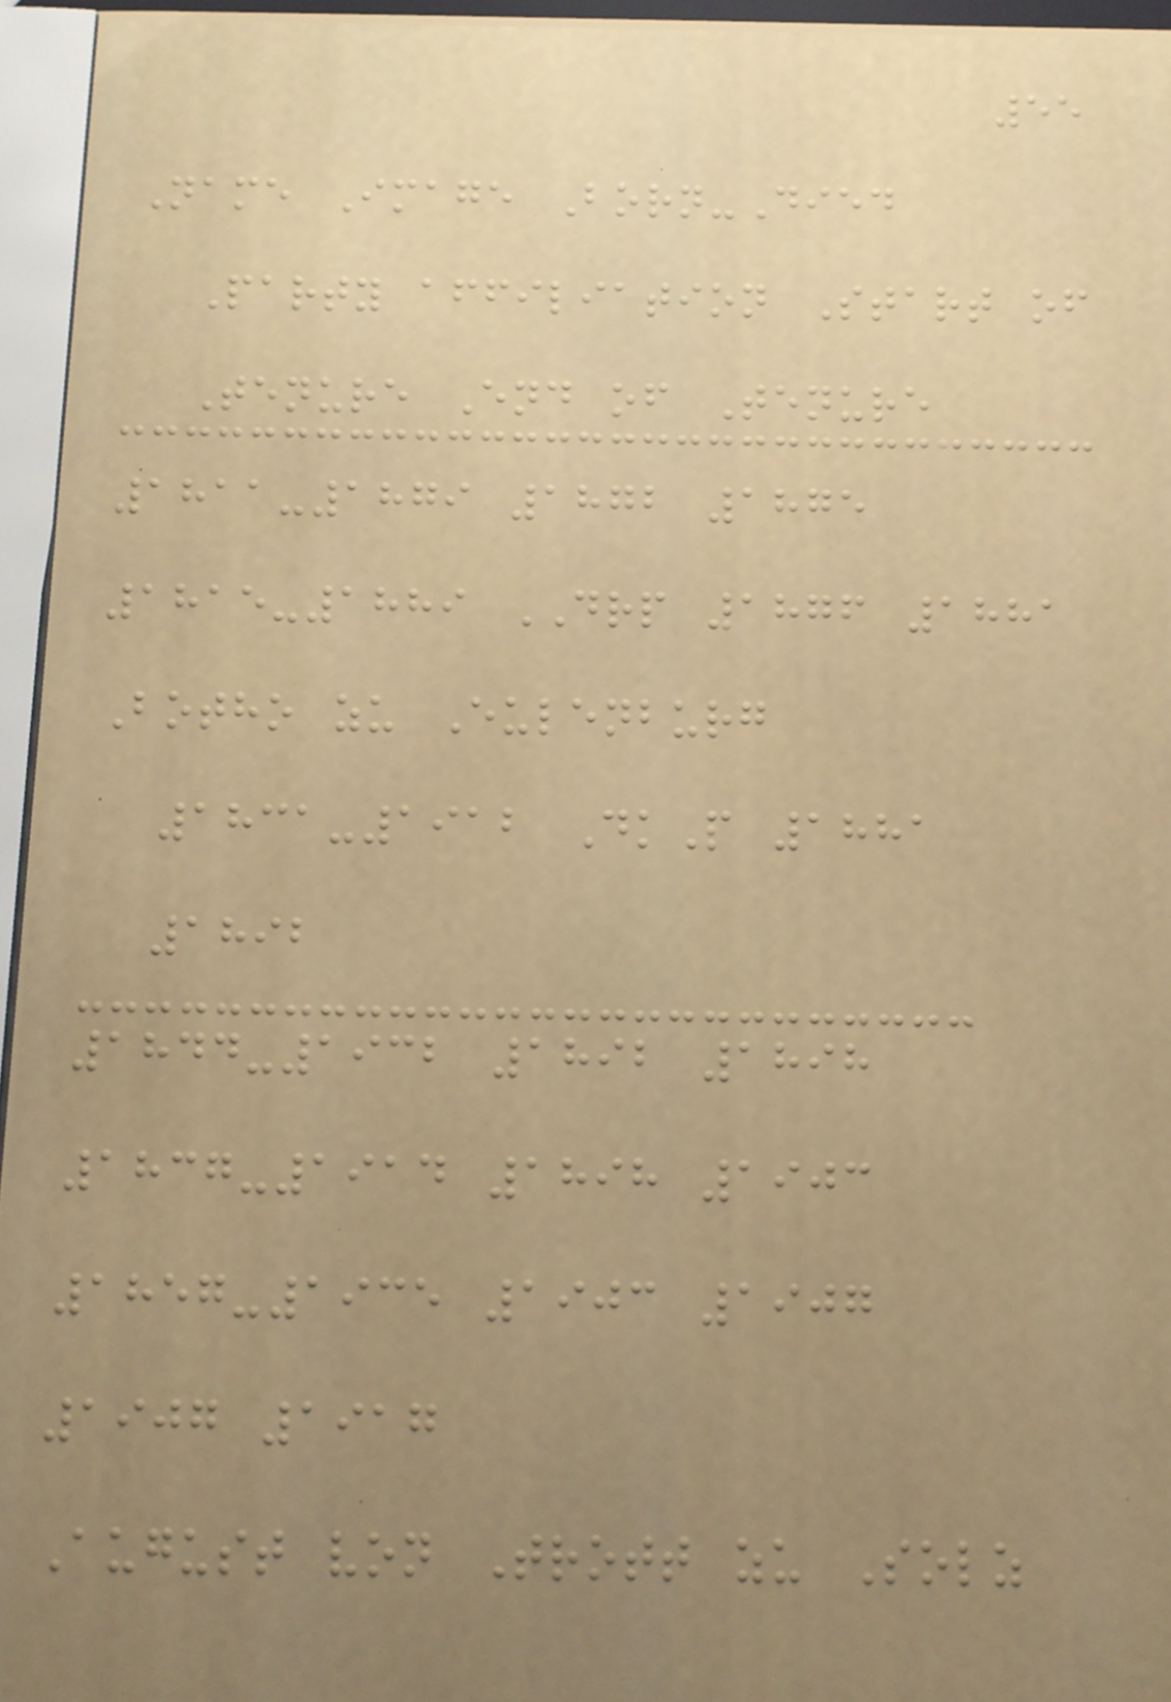55
Name Image Born-Died
Party affiliation Start of
Tenure End of Tenure
1811-1879 1872 1875
1815-1889 DRP 1876 1881
Botho zu Eulenburg
1831-1912 DkP 1881
1892
1844-1932 1892 1898
1837-1914 1898 1903
1857-1935 1903 1907
1907 1917
August von Trott zu Solz
